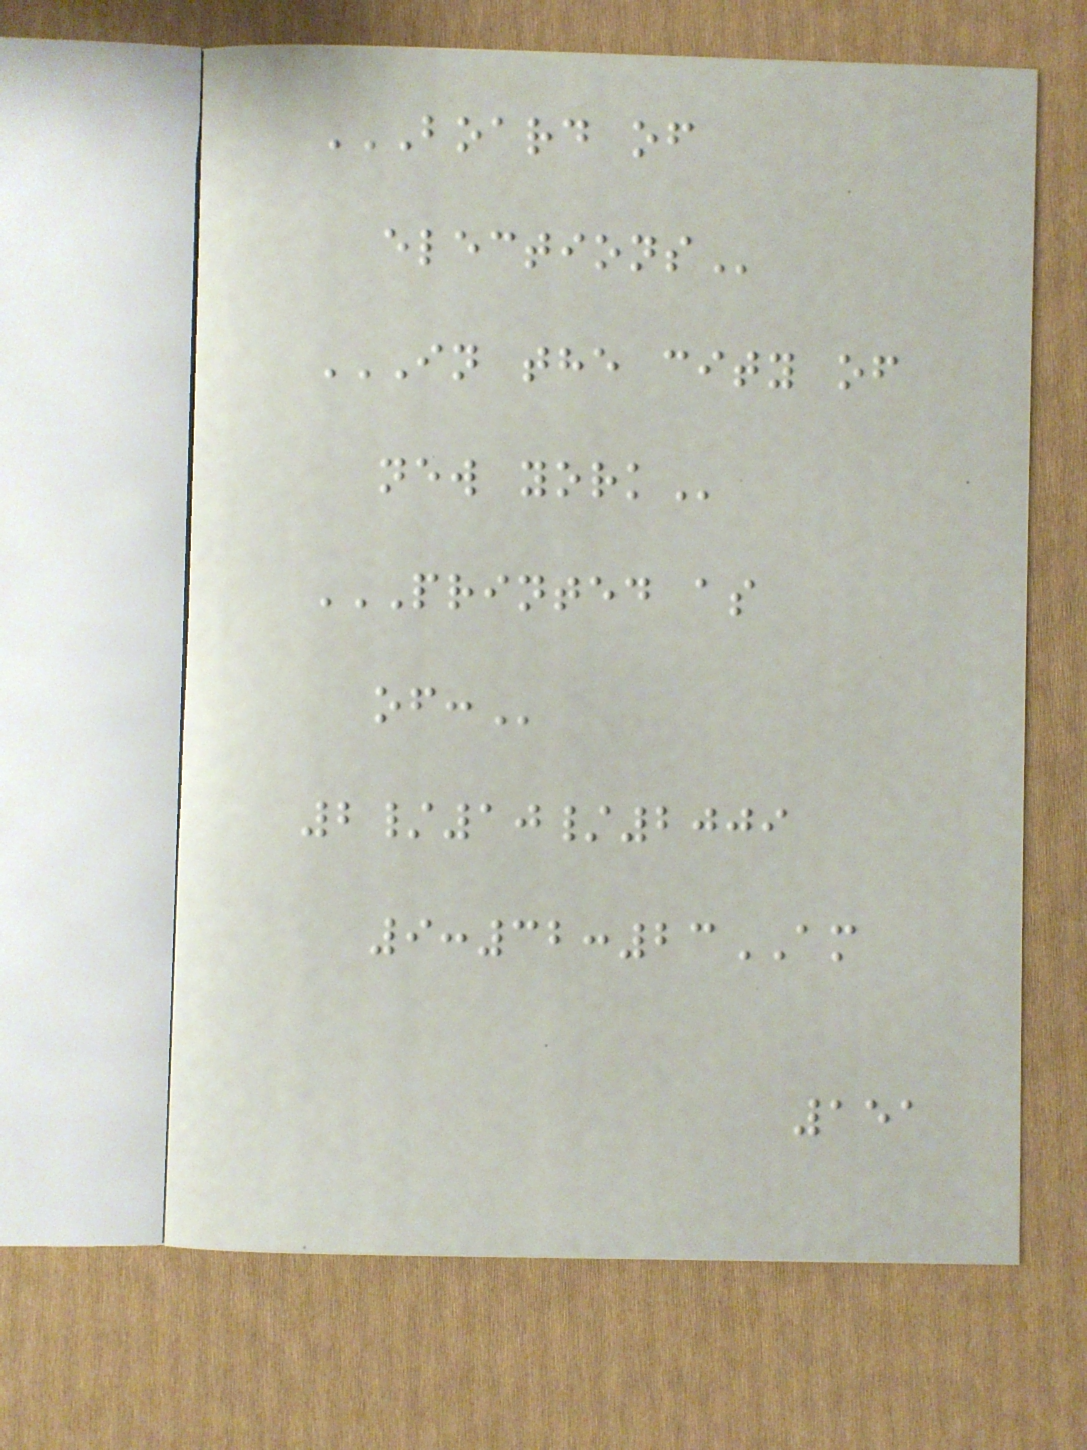BOARD OF
ELECTIONS
IN THE CITY OF
NEW YORK
PRINTED AS
OF:
2/10/2009
9:32:23AM
151
